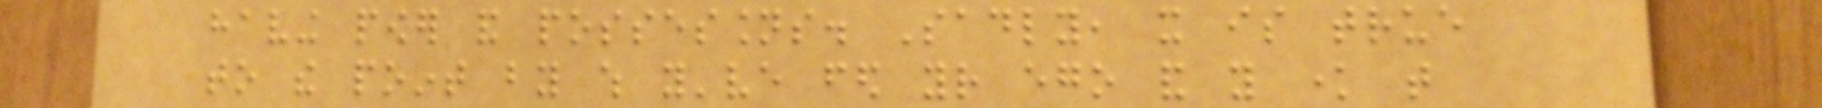having power and possessions. Sadly, it is true
to the point by which you've fed your ego and you know that
